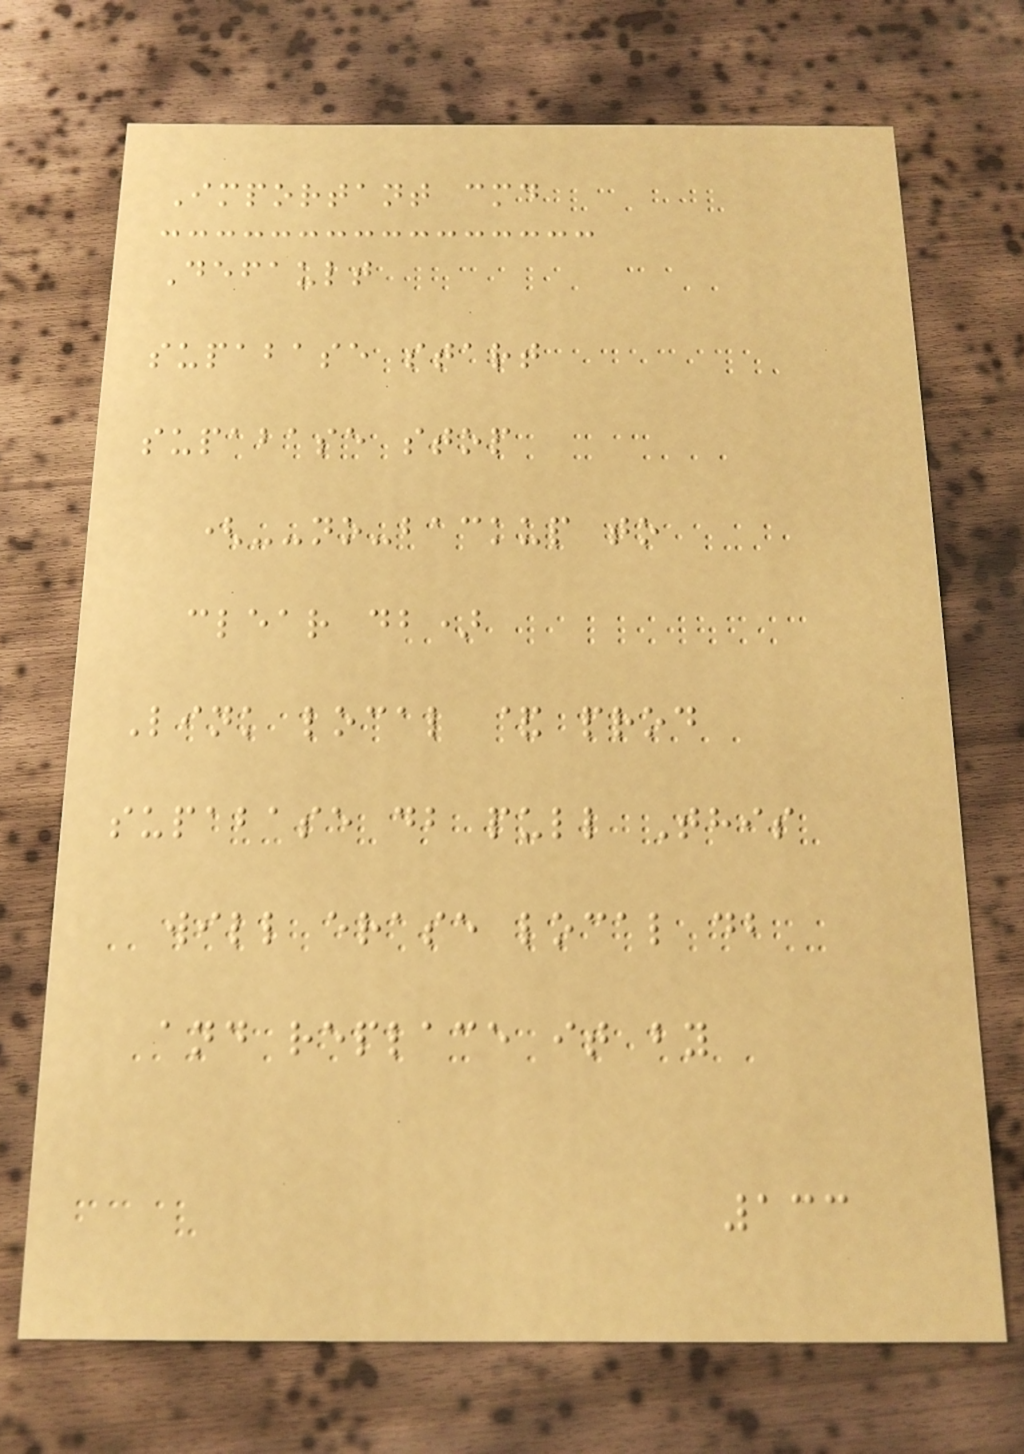Important cmd
Default
supabase start
supabase stop
(--no-backup to
clear db)
Link local & prod
supabase db pull This
will erase local db
and replace it by
133
